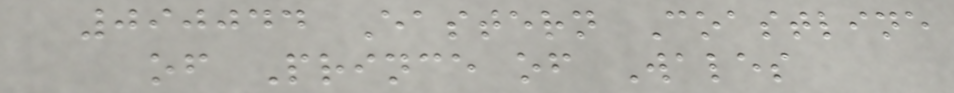090044 Eastern Coastline
of Prince of Wales
